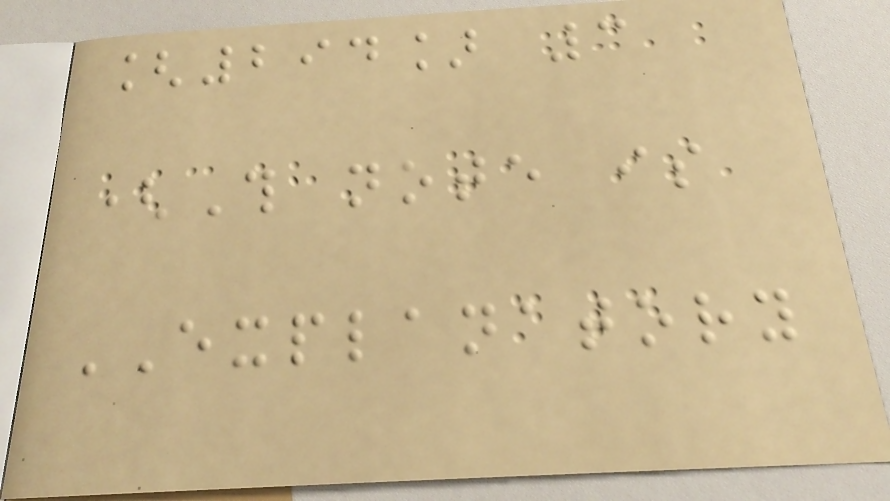[294] 3
(This note is
EXPLANATORY
